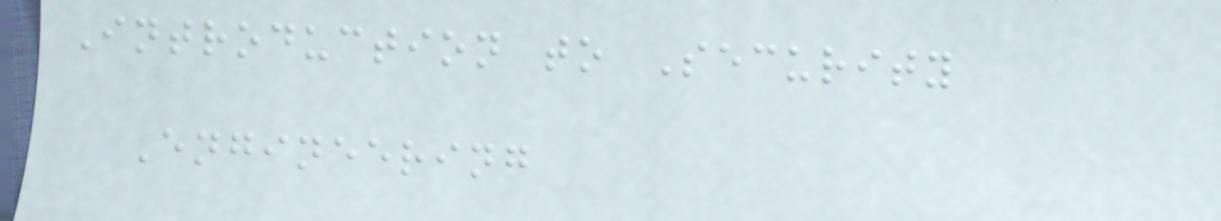Introduction to Security
Engineering
